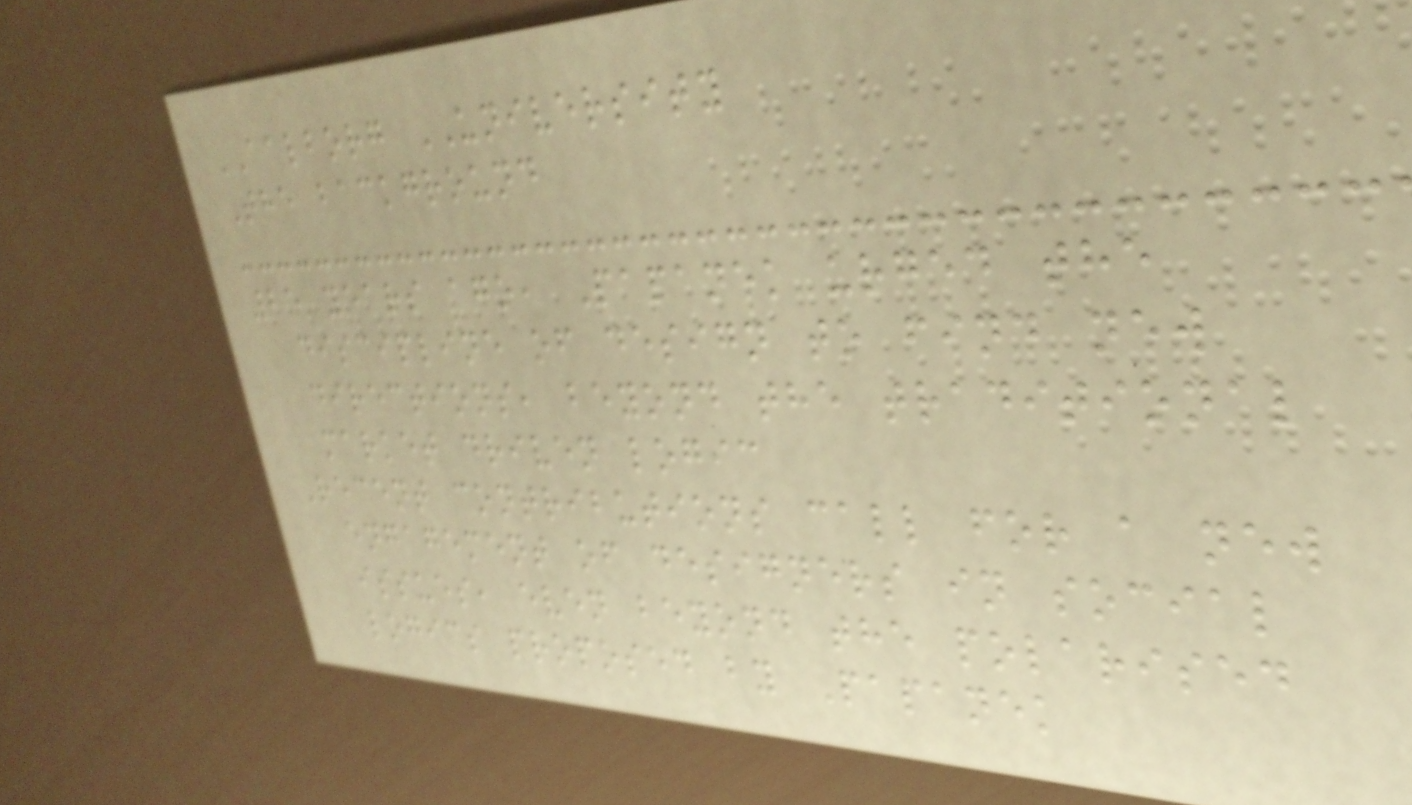AALBORG UNIVERSITY
The background
25 years ago, Papanek urged the
discipline of design to find new
directions, beyond the traditional
market driven logic
Recent contributions call for a new
engagement of designers in social
issues, even beyond the polarised
logics proposed by Papanek
